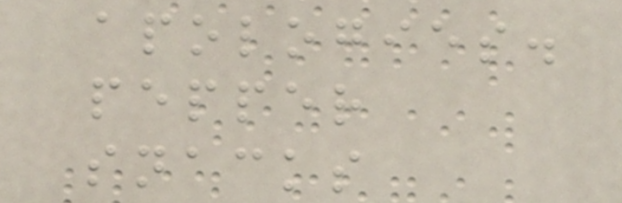apologies.
pepper
snacks
